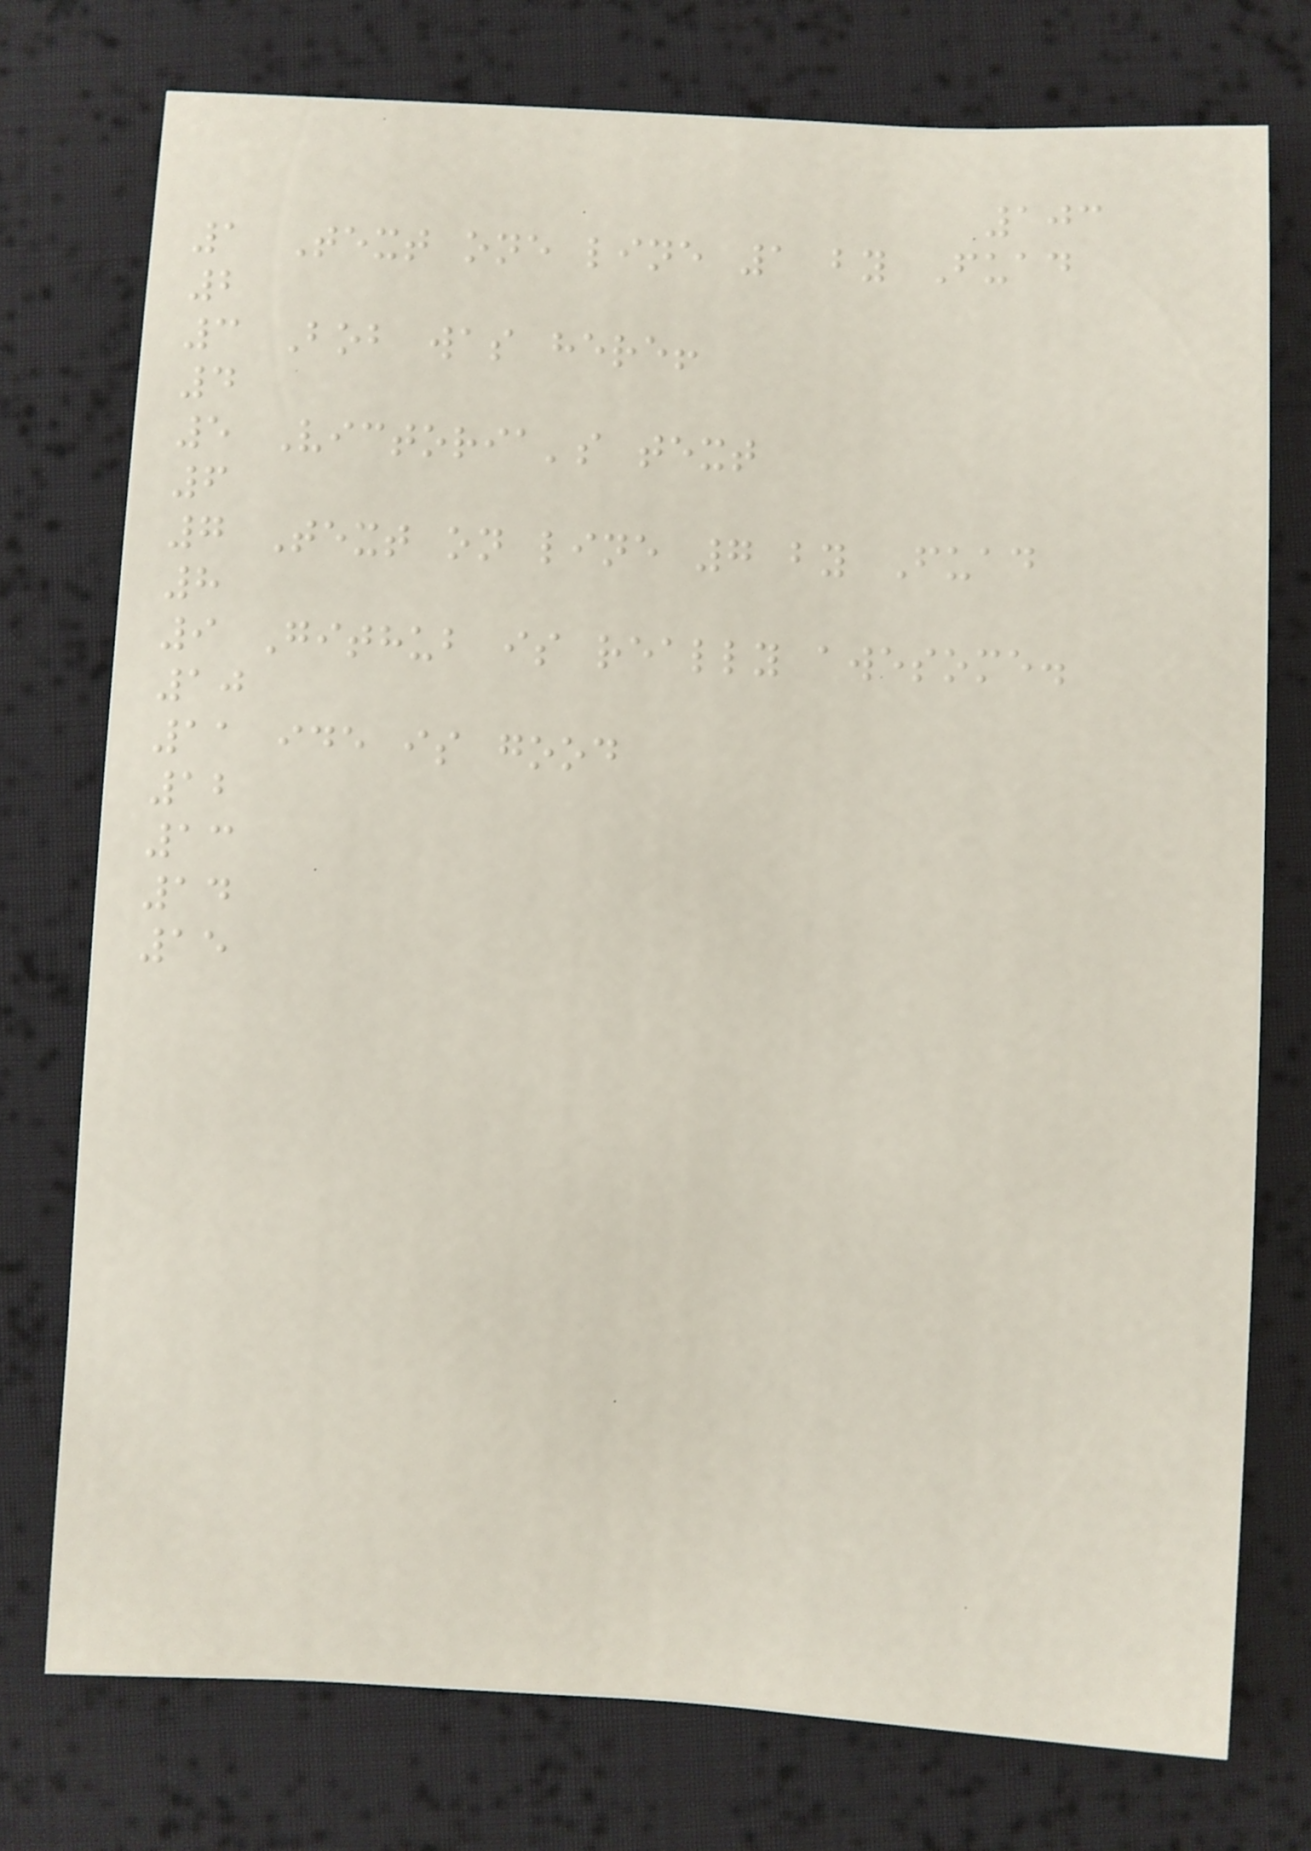103
1 Text one line 1 by Fuad
2
3 Bob was here!
4
5 Victoria's text
6
7 Text on line 7 by Fuad
8
9 Github is really awesome.
10
11 ide is good
12
13
14
15
